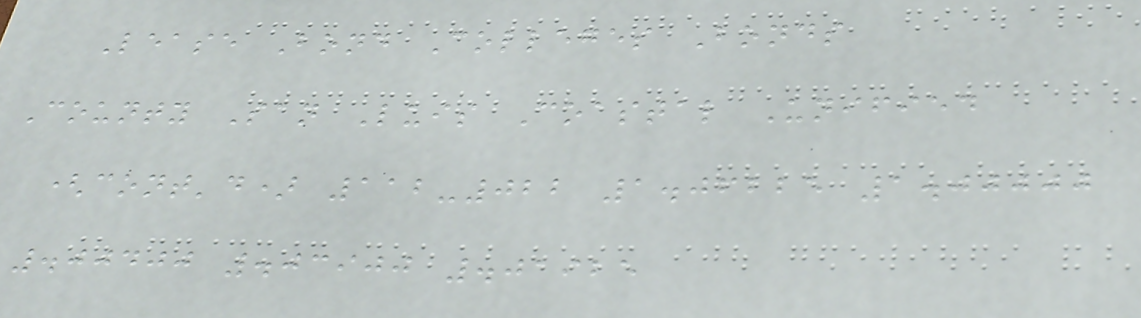Lease Bond Colleges Bonds
County San Luis Coastal Unified
(cont'd) 112-022 1.06225 1.00000
.00400 .03900 .01925
